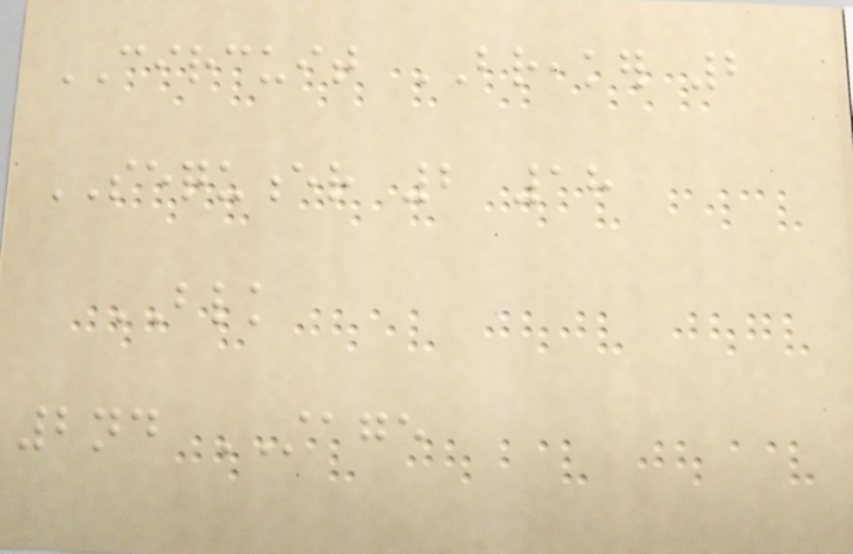CIRCUIT BREAKER 2
SEQUENCER 2 18
BLK
2nd STAGE
